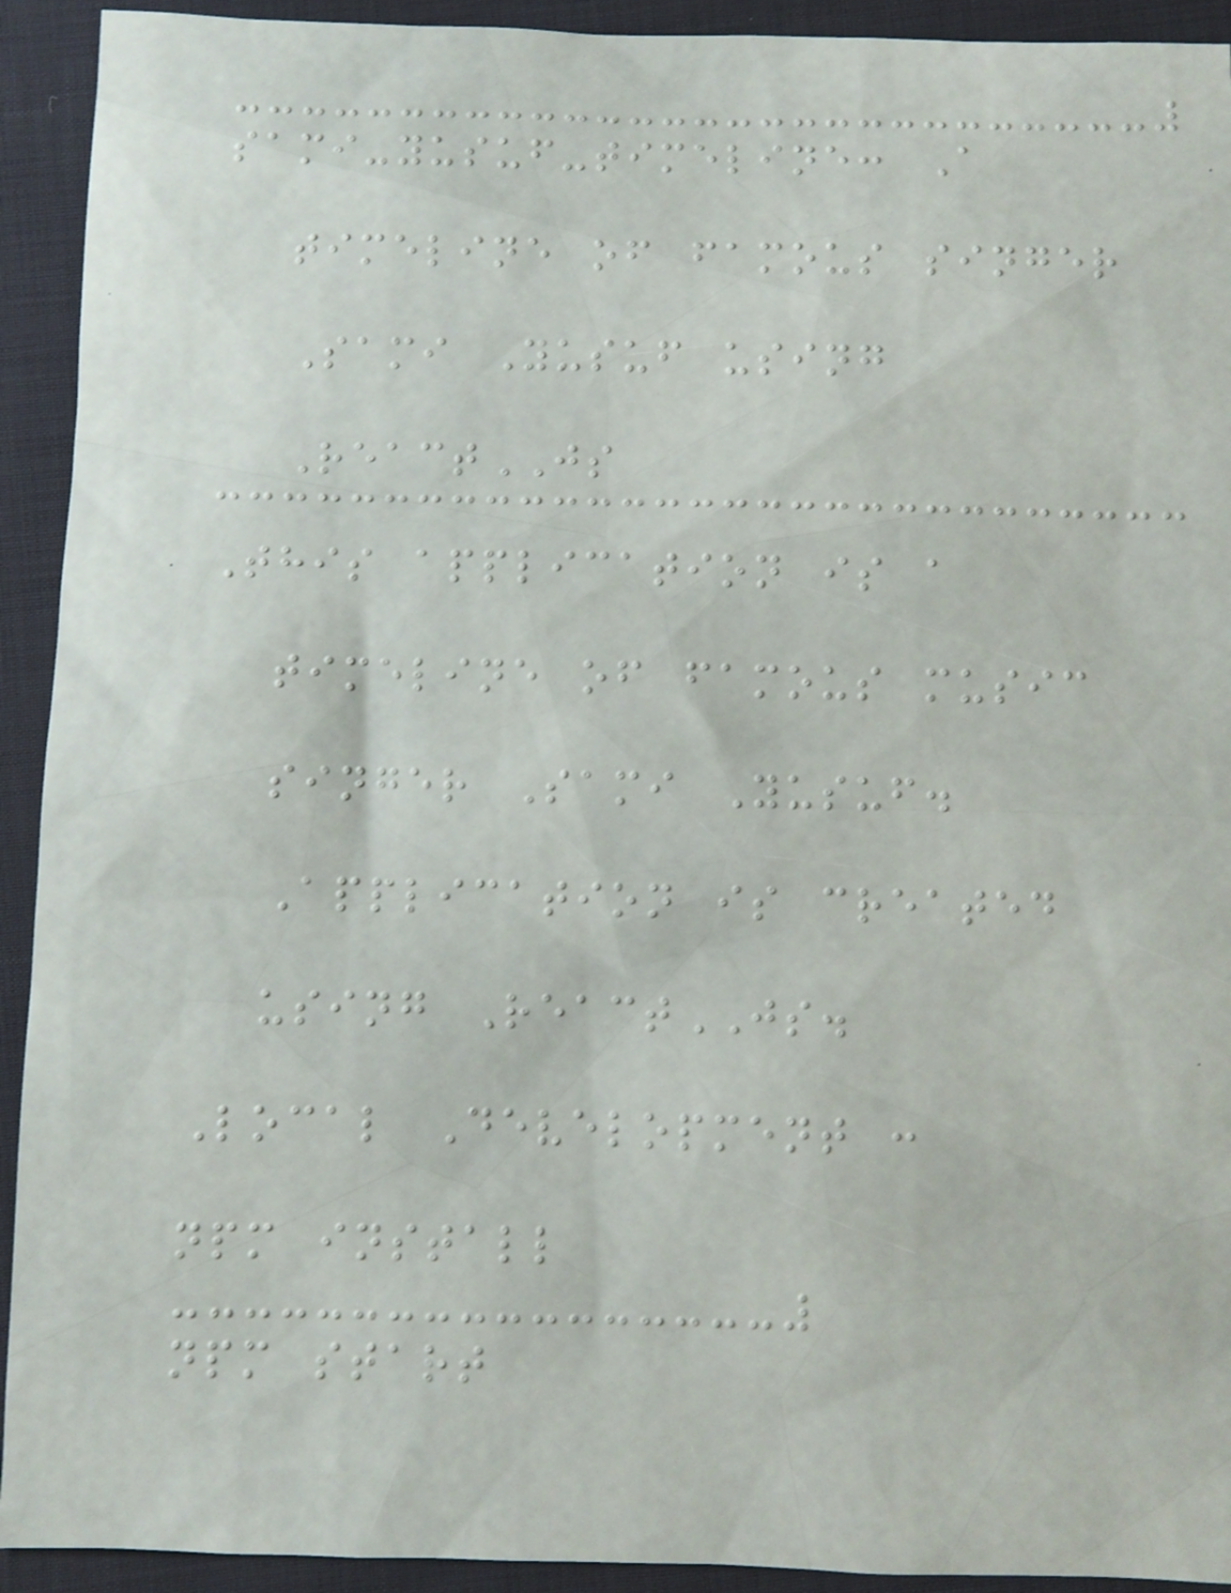sami-yusuf-timeline: A
timeline of famous singer
Sami Yusuf using
ReactJS
This application is a
timeline of famous music
singer Sami Yusuf.
Application is created
using ReactJS.
Local Development :
npm install
npm start
